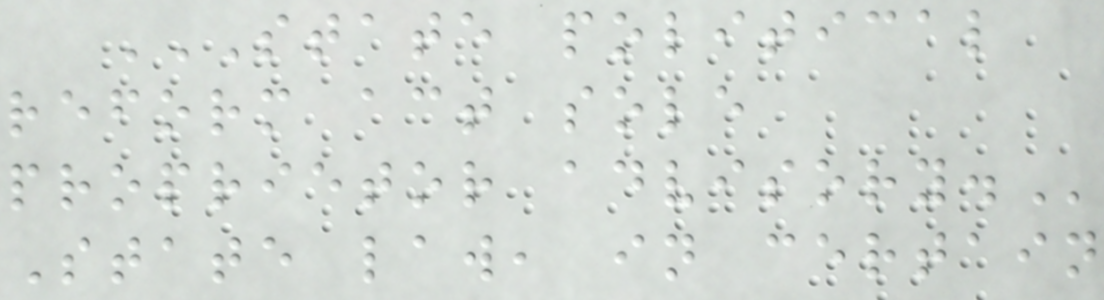STATE POLITICAL
REFORM ACT SOLE
PROPRIETOR ADVISORY.
State law, in certain
